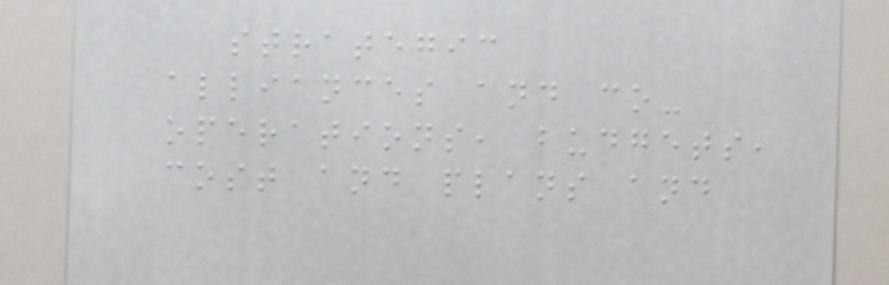strategic
alliances and co-
operations, budgets,
cost and plans and
